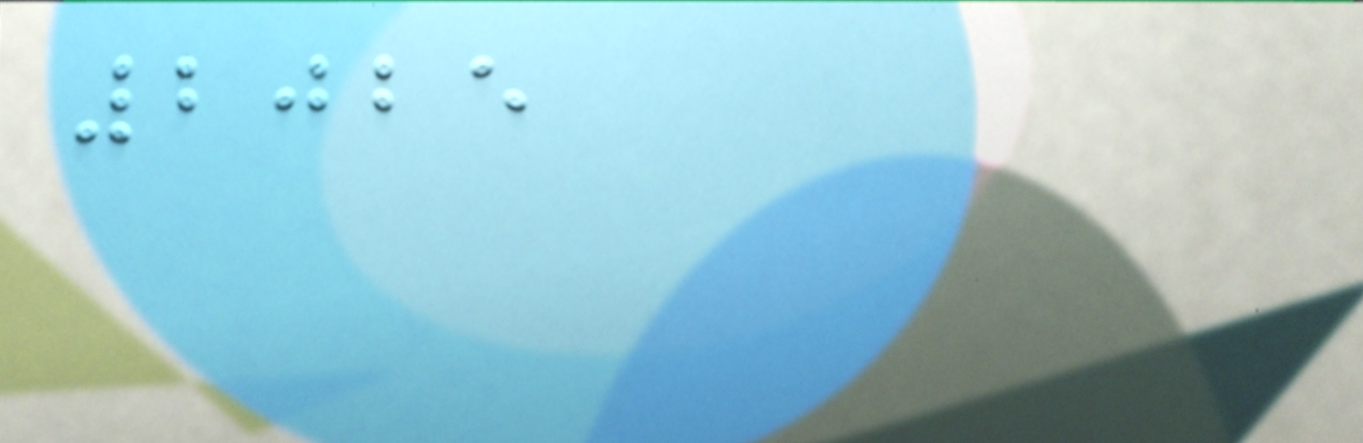2025
